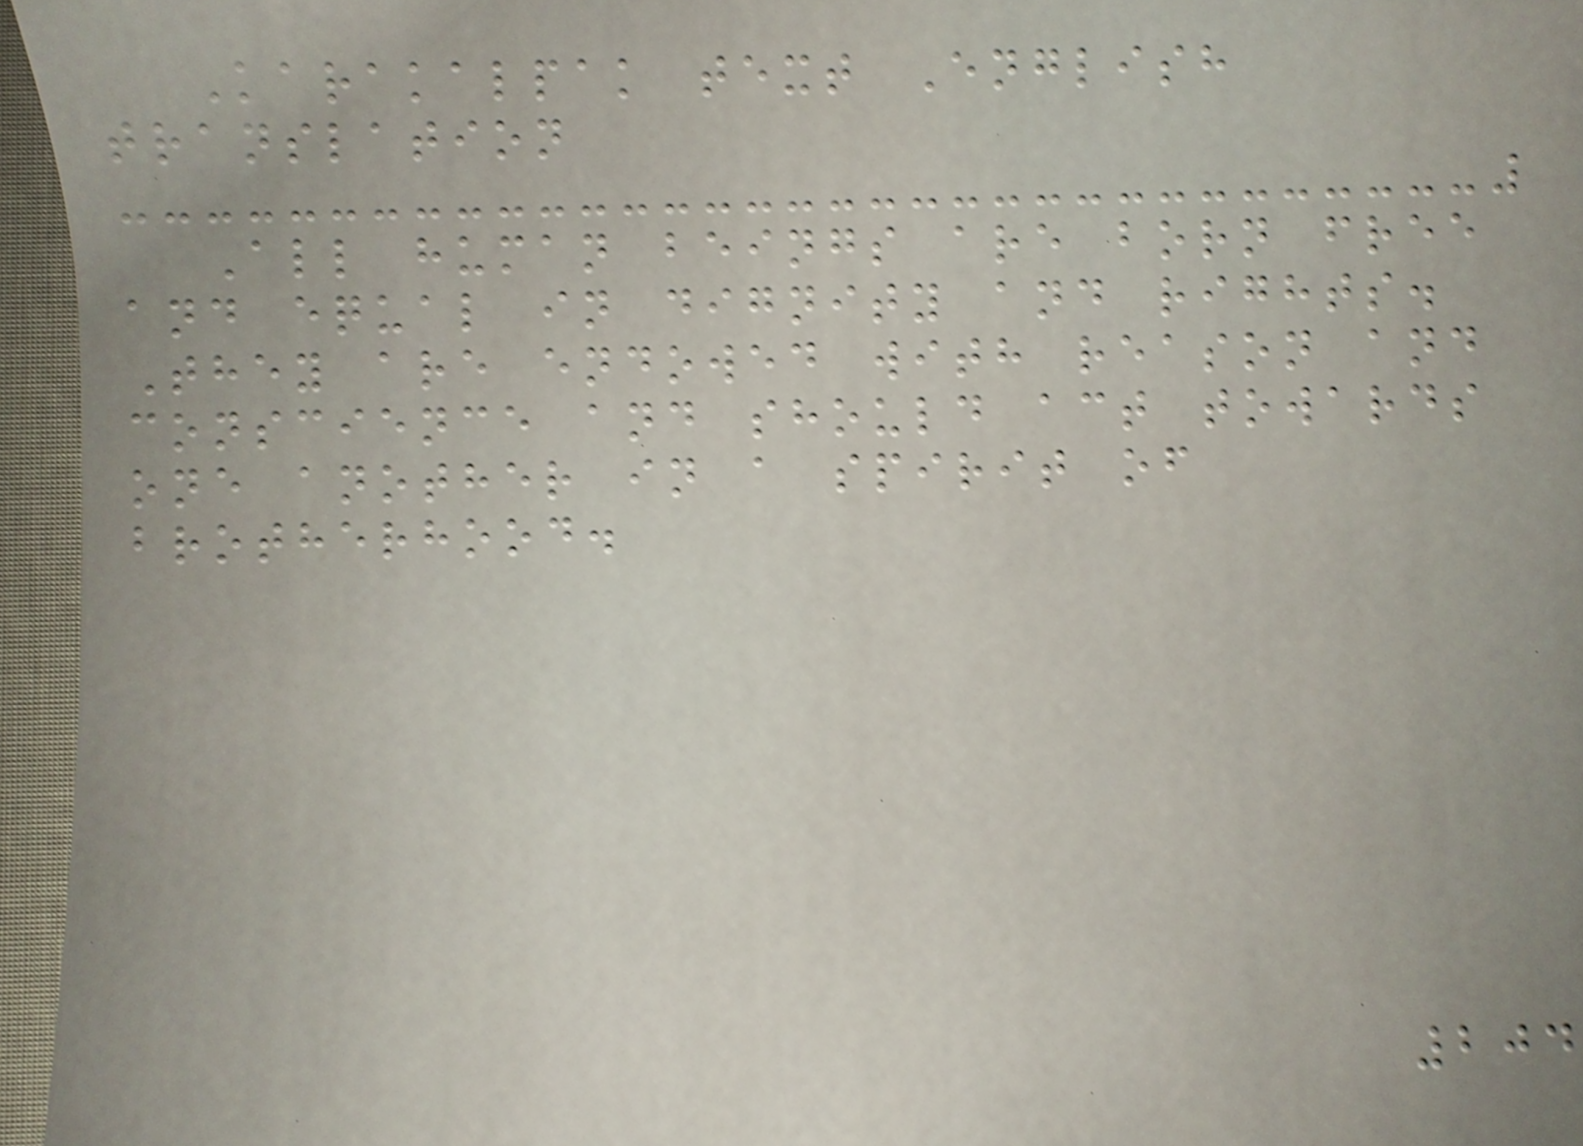Karakalpak text English
translation
All human beings are born free
and equal in dignity and rights.
They are endowed with reason and
conscience and should act towards
one another in a spirit of
brotherhood.
204
